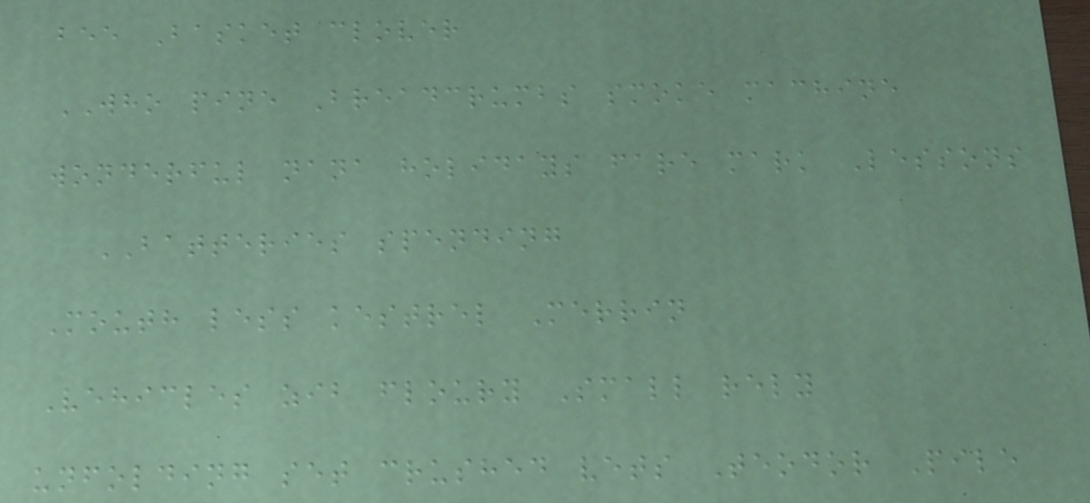bee Basket clover
WHO pine Breadcrumbs smoke machine
wonderful nana holidays fare mark Lessons
BATTERIES spending
Mouth less kestrel Merrin
Vehicles zib floury Small rely
unfolding set crushed vets Teodor Pile
